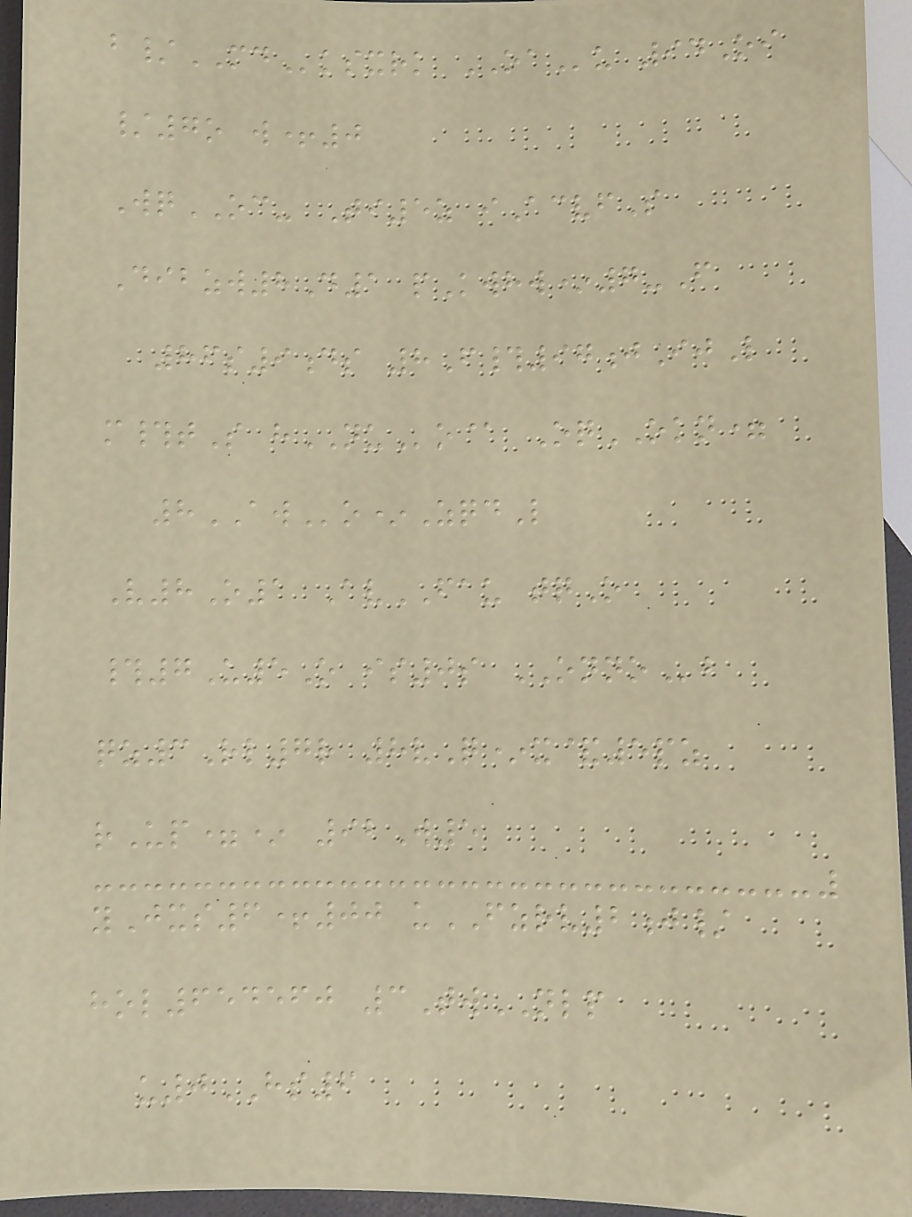b/MDksxrk OAu 94Oi
/7o w+0
WqOC- Ti5z iAcvfS
Dibzw8D1 pKwhw*7-F
86s9ds 8F#97jIjL
m#tS hNUo@ OqOKN=
8AWo*ZqdL
V8O1 AvFAU tqO
#7U5O is0s ONNOb
qz3Rl7r 8vQ*x&5pz
rUp=* 92W5
yJxs6+00 uFZRV2j/
hol654560 3TwNLP
u0HS6
